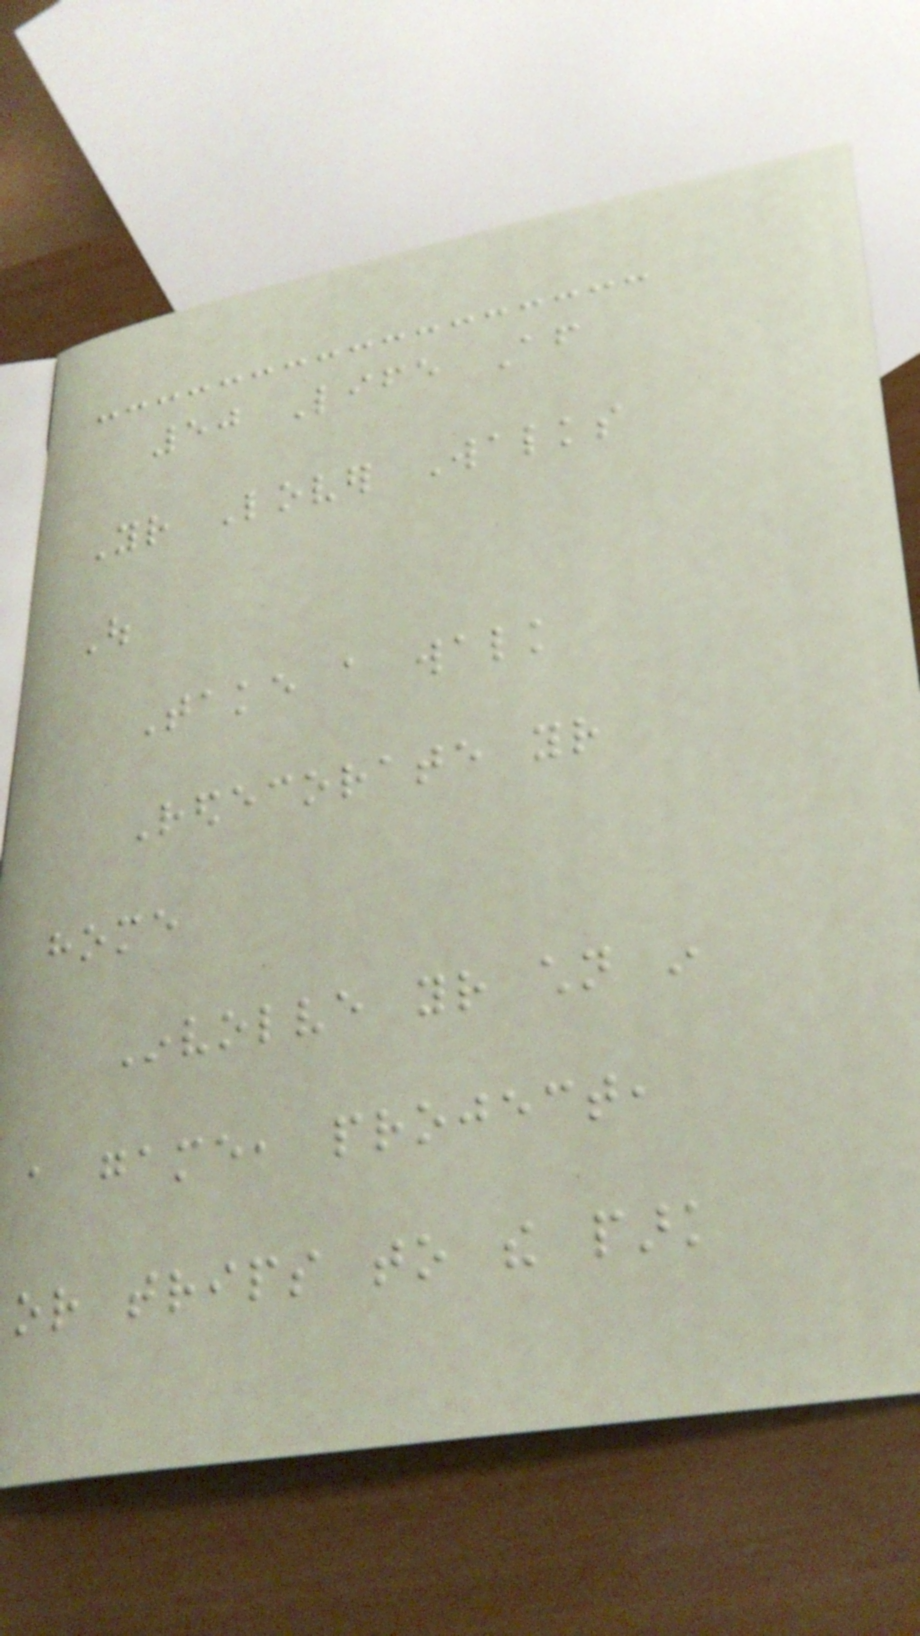50 Life After
Your Lover Walks
Out
Take a walk
Redecorate your
home
Involve your children in
a game, project,
or trips to the park
